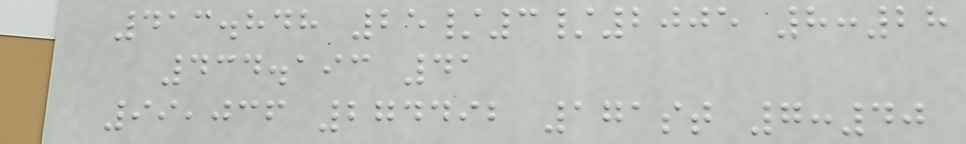413.848 25/3/2005 8:28
434.193 41
99,036 274492 171st 7:40
